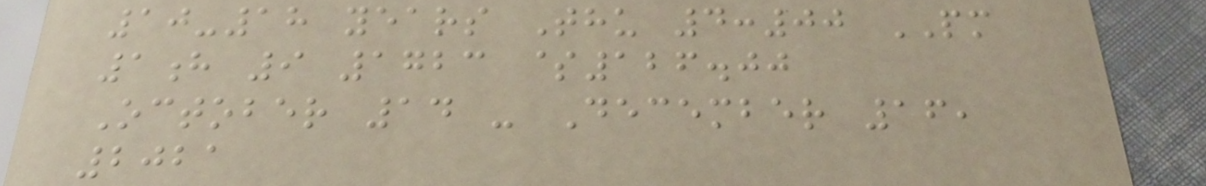10-18 years Thu 4:00 PM
1h 9 1723 $126.00
October 14 - December 16,
2021
